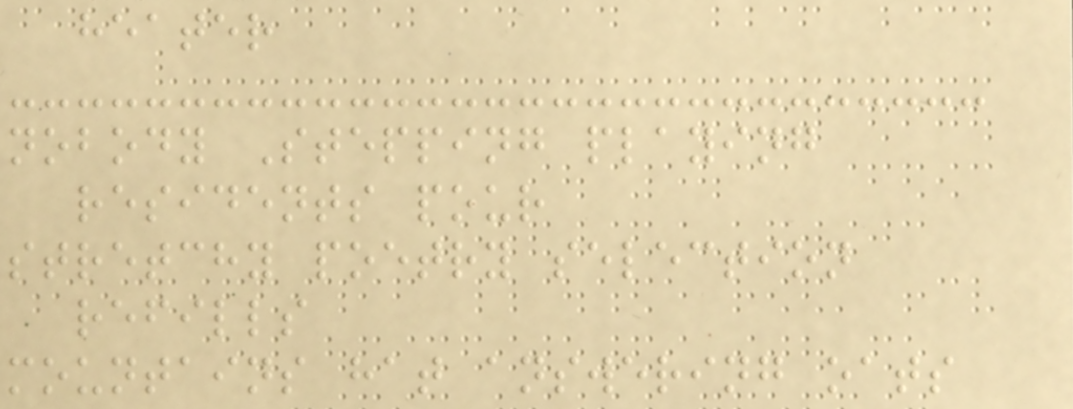heater
nobody Stepping playing
residents pour
stretchy poetry selection
refills
mountains hat answering oats
